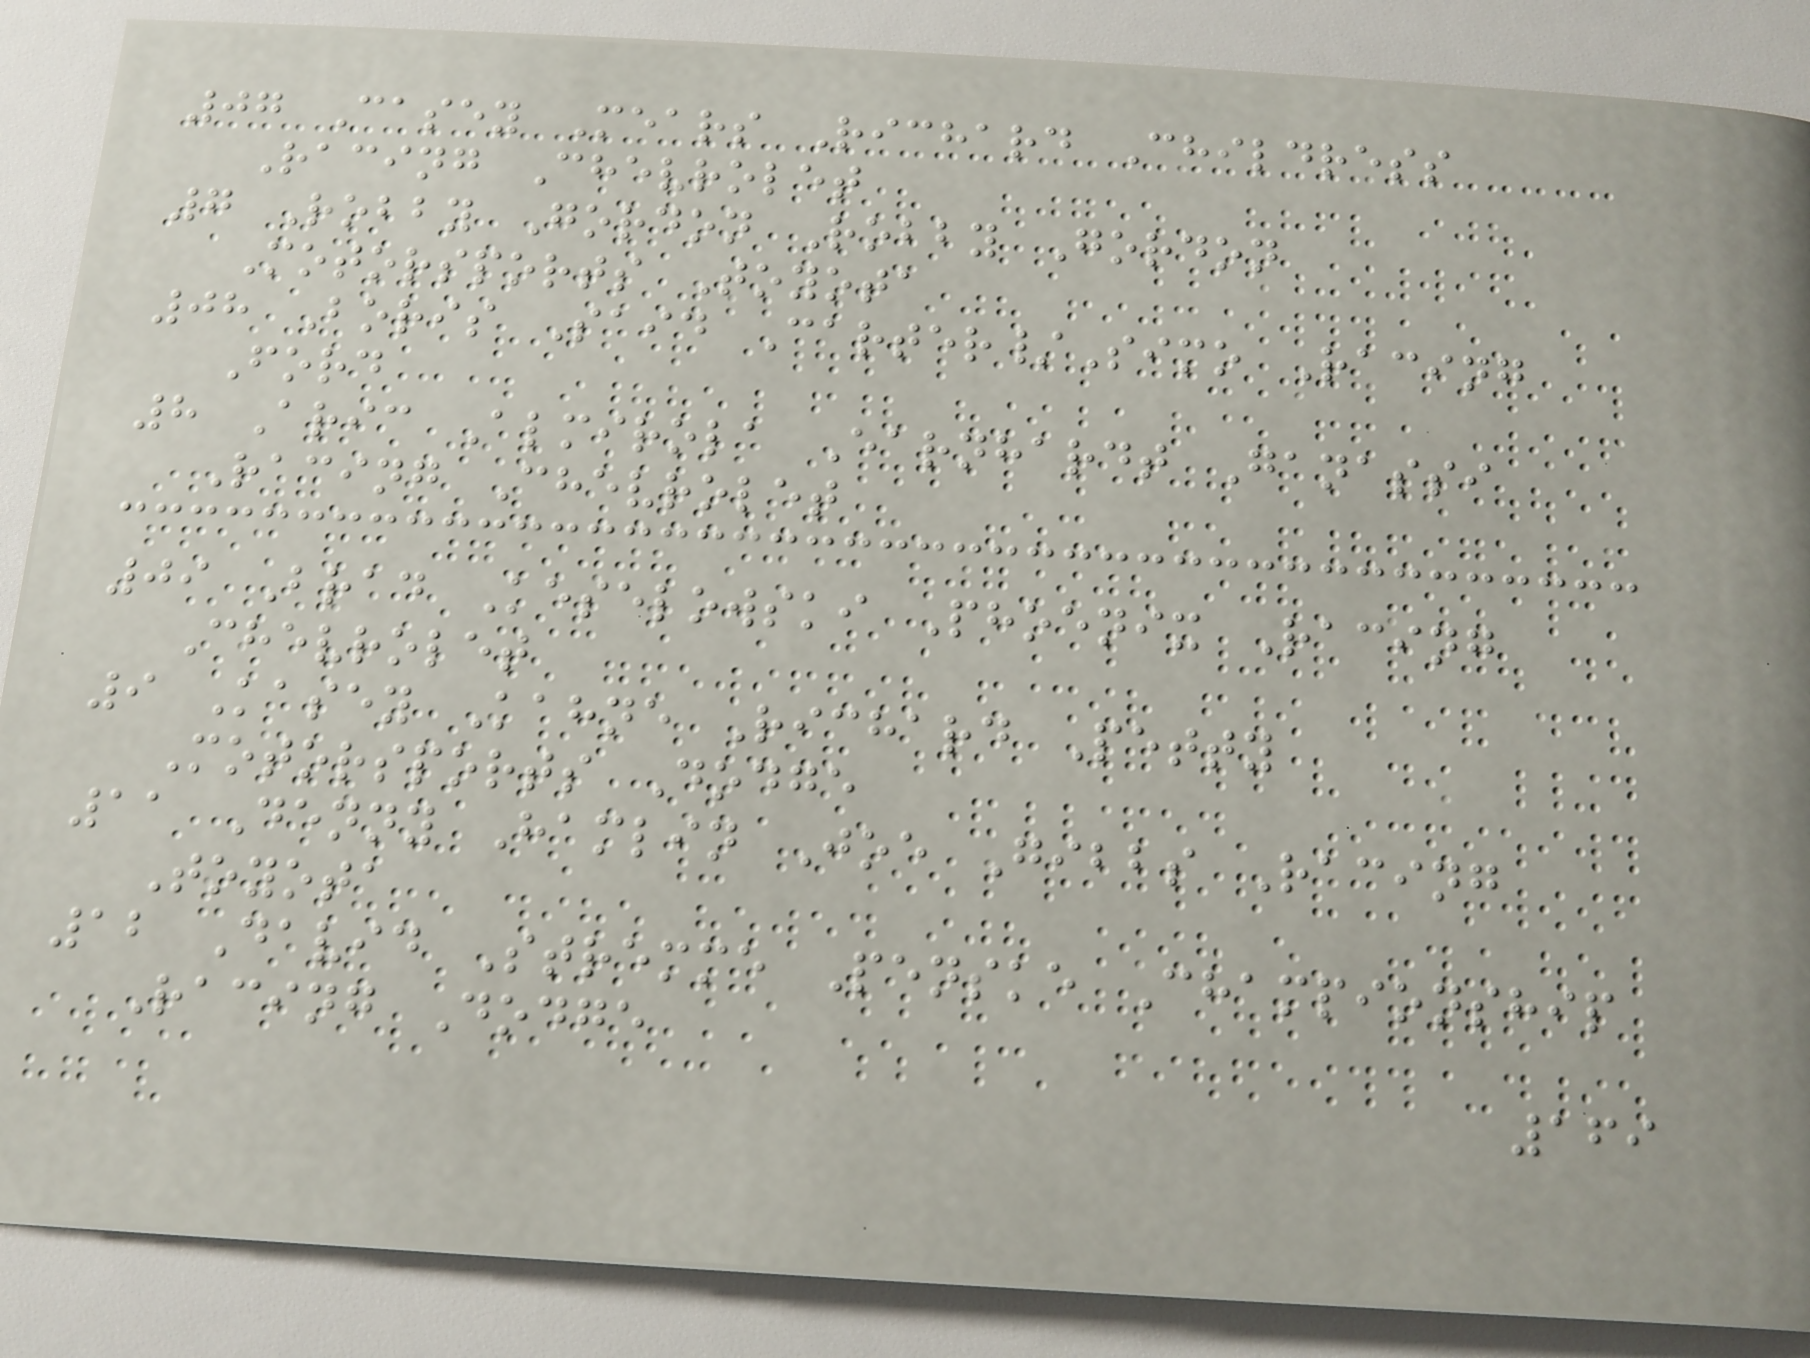07 Casey Mears Richard Childress
Racing Chevrolet
7 Robby Gordon Robby Gordon
Motorsports Toyota
08 Boris Said Carter/Simo Racing
Ford
8 Aric Almirola Earnhardt Ganassi
Racing Chevrolet
09 Brad Keselowski Phoenix Racing
Chevrolet
9 Kasey Kahne Richard Petty
Motorsports Dodge
11 Denny Hamlin Joe Gibbs Racing
Toyota
12 David Stremme Penske Championship
Racing Dodge
169
